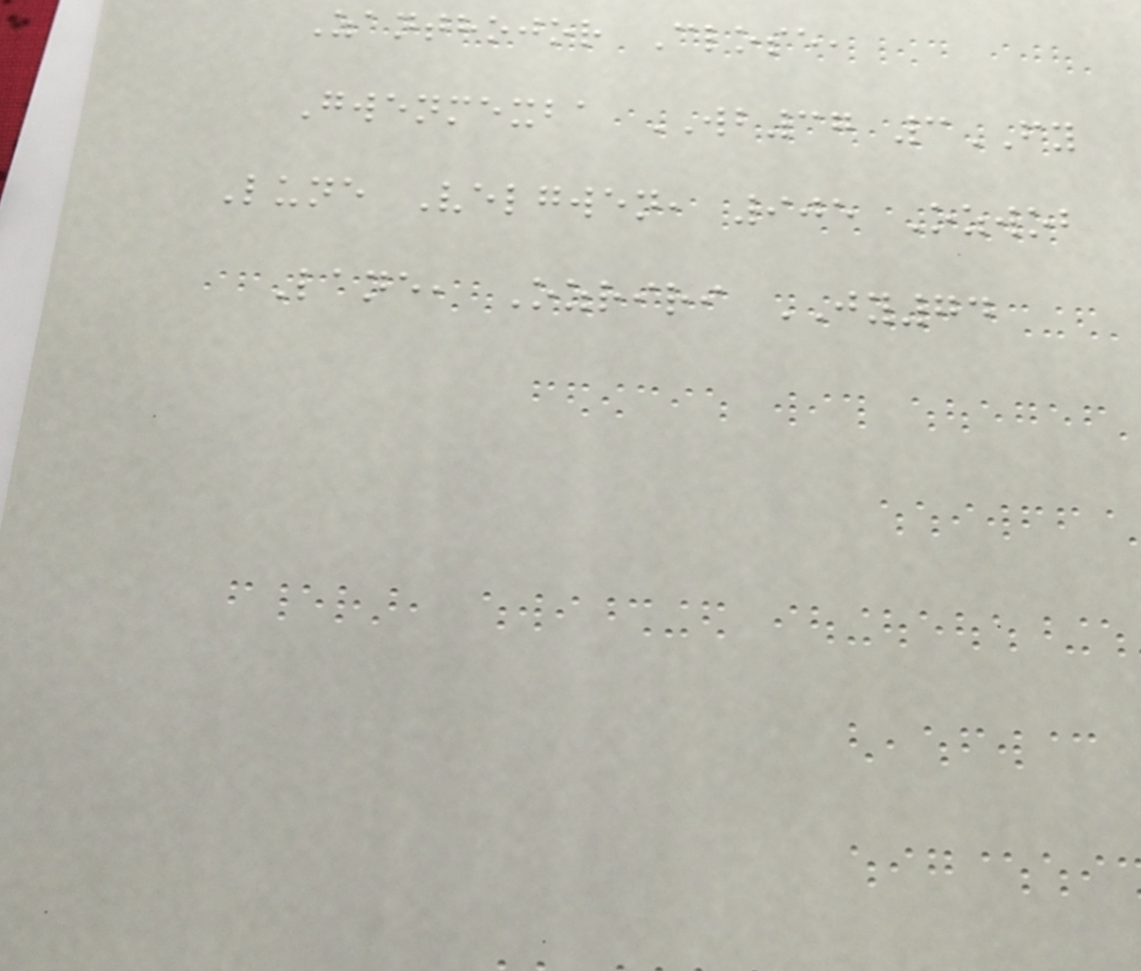Zanthojor Close,
Gwenmexba WB37 3FY
Lune Velgwen, 905 Ozwob
Lane, Ozriri JY74
